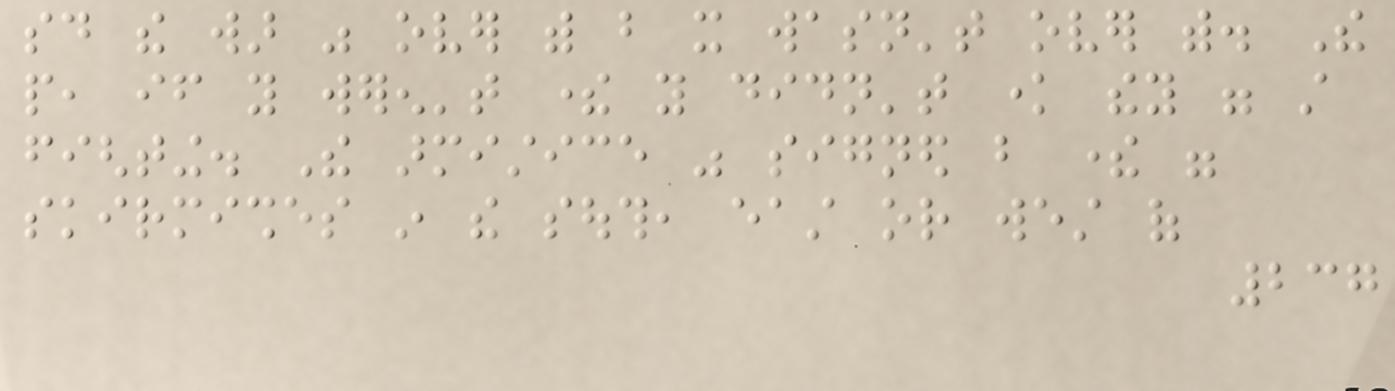said the war was over with but it wasn't over with. The
people, if you weren't there you didn't know they were still
fighting. The armistice was signed but there were
skirmishes in the south, east or west of
237
